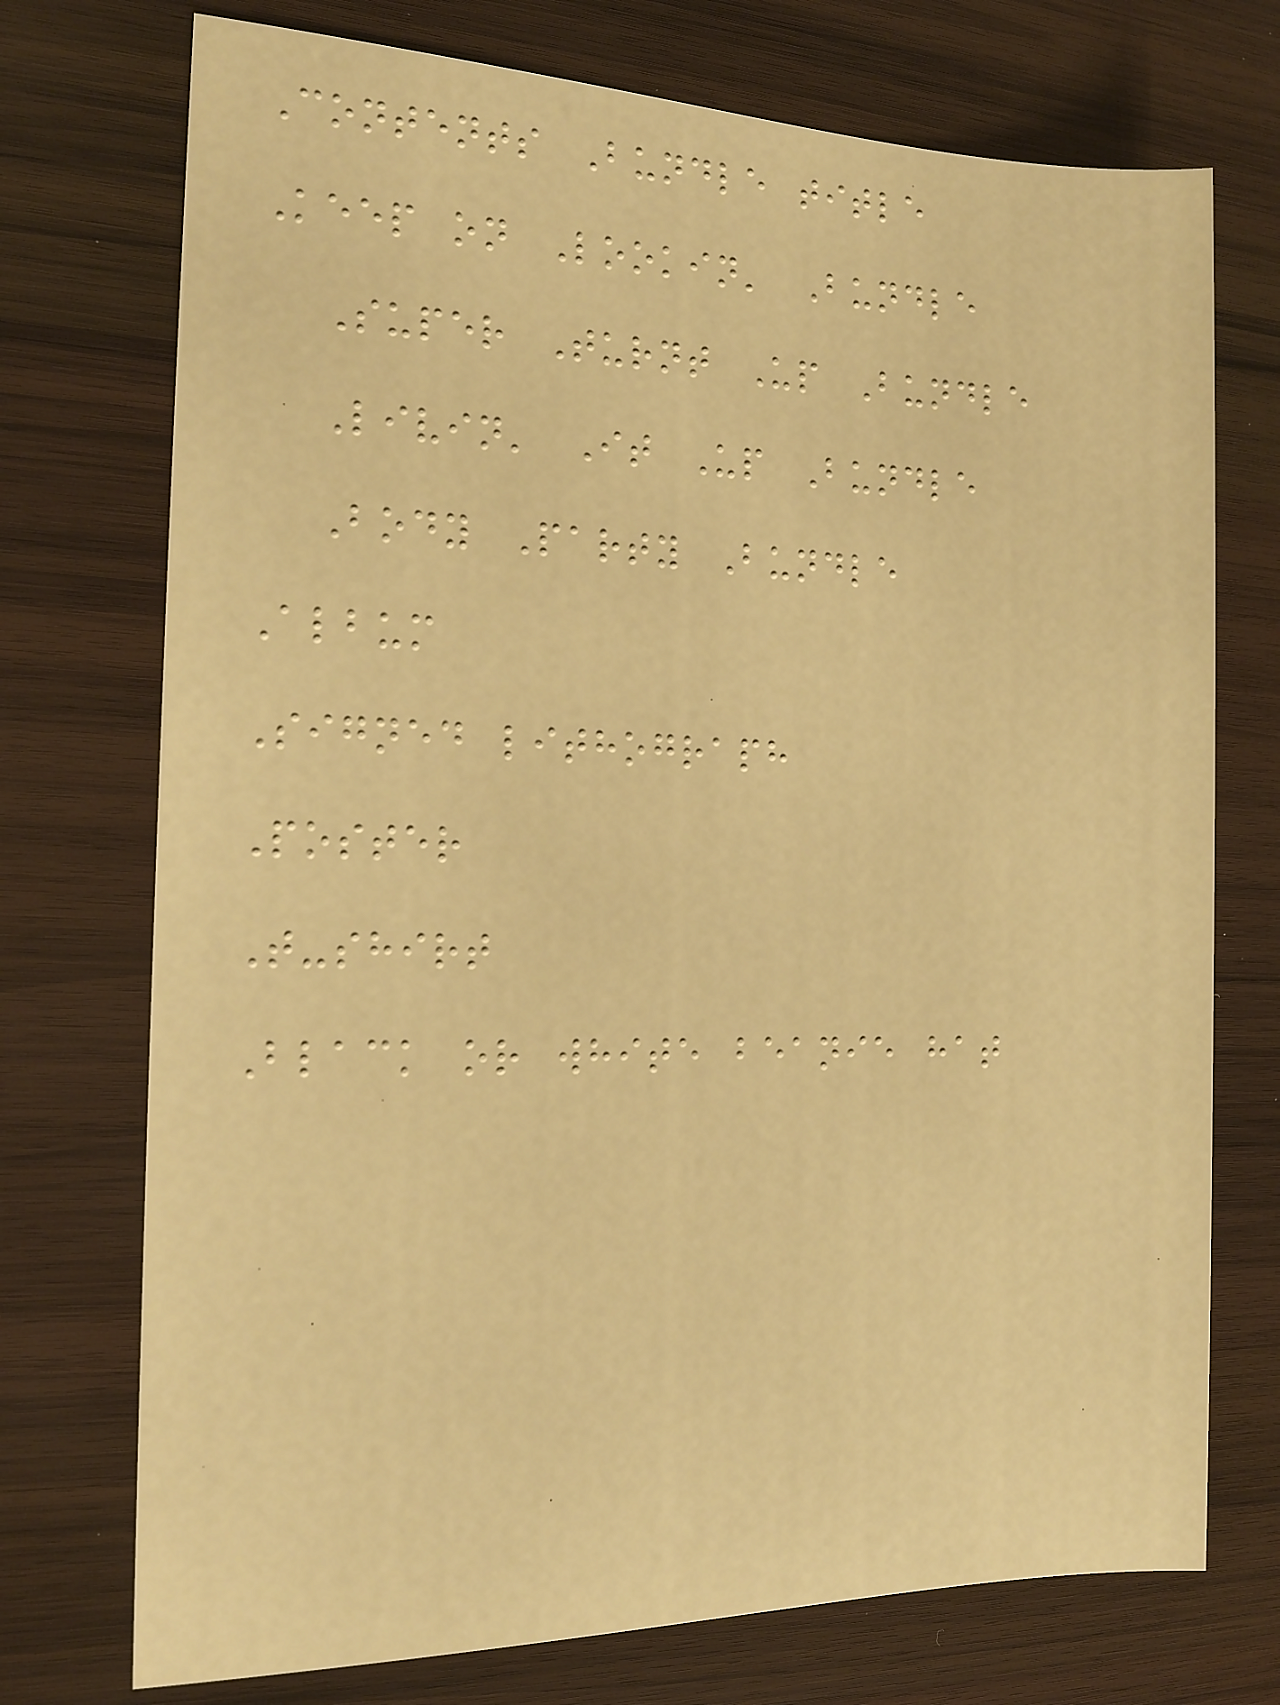Contents Bundle title
Keep on Lookin' Bundle
Super Turnt Up Bundle
Livin' It Up Bundle
Body Party Bundle
Album
Signed lithograph
Poster
T-shirt
Black or white beanie hat
